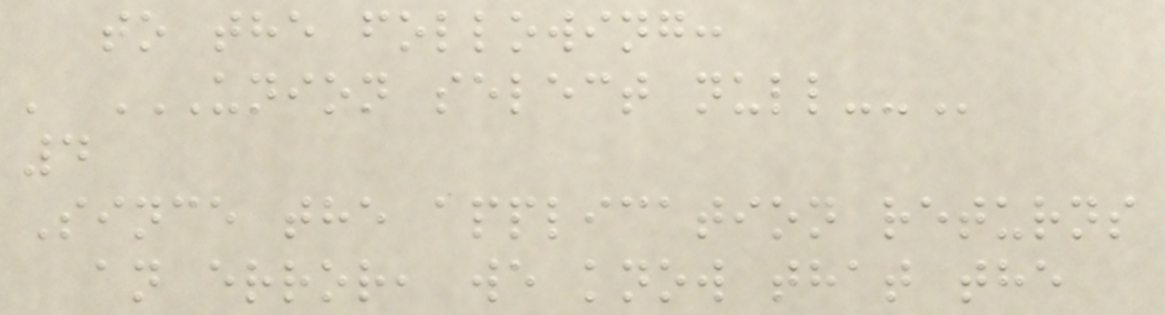to the following:
' UNION SELECT NULL--
4
Since the application returns
an error, we know that the
